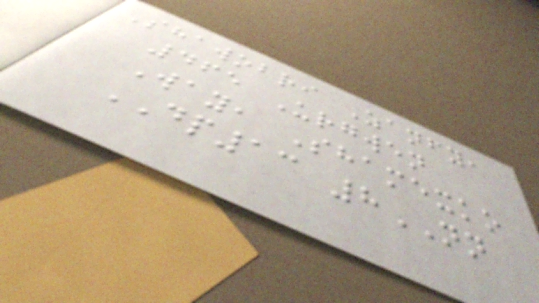Shawobri Zanfy,
465 Urgwen
Way, Shamexko
DP13 8NN
